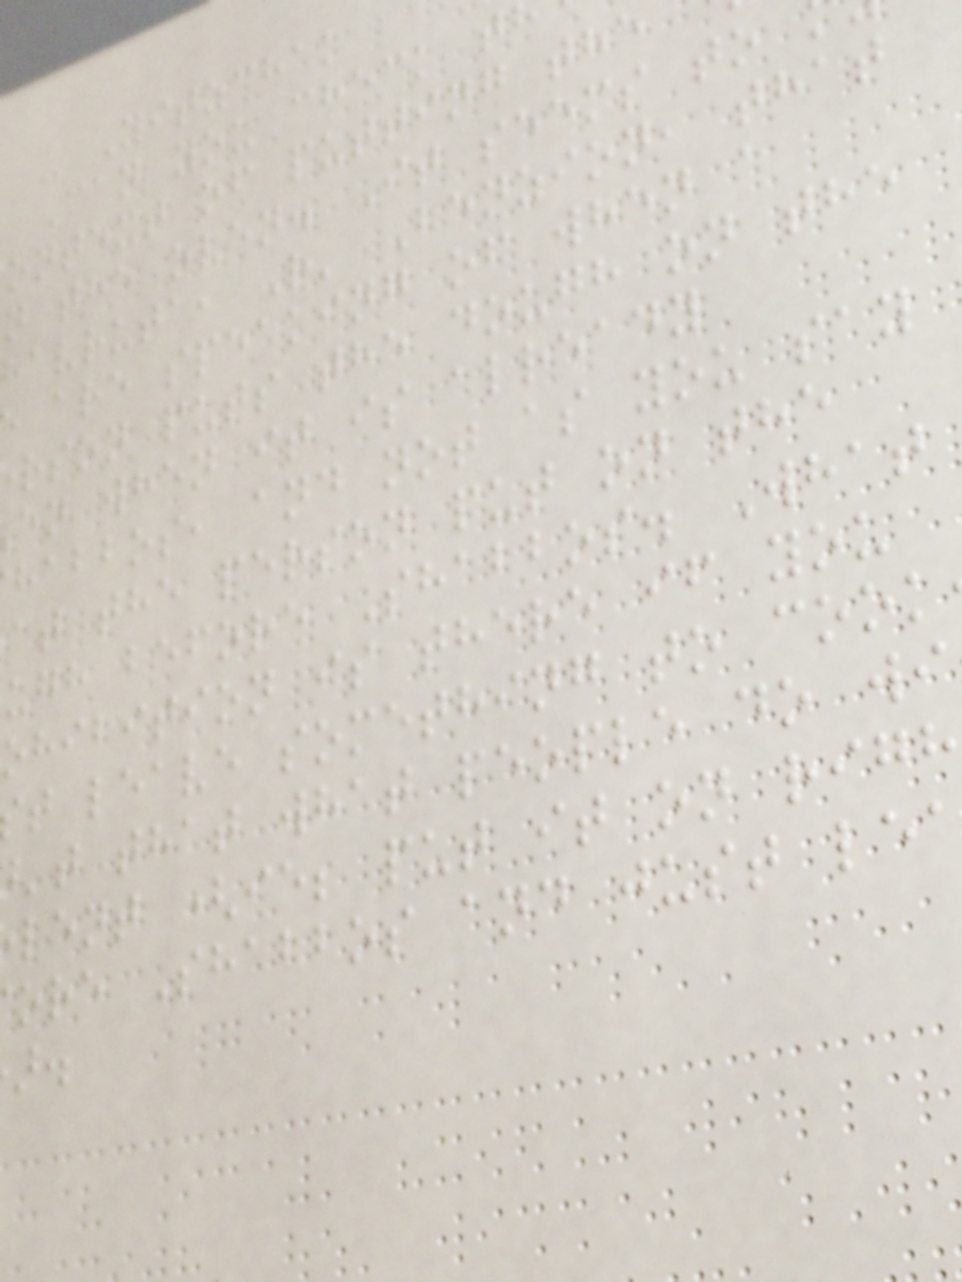- Yitzchak
Can you check t
ontext of putting the
n the oven. It seems to
havruta, R' Benzion, that
are speaking of when a
rson puts the dough on the
en when it is already
habbos, and not as you say
at the person put on the
ugh before Shabbos. What
ohibition is there if you
t leave something to cook
't that what people do wi
lent (ie; put it on righ
ore Shabbos and just le
